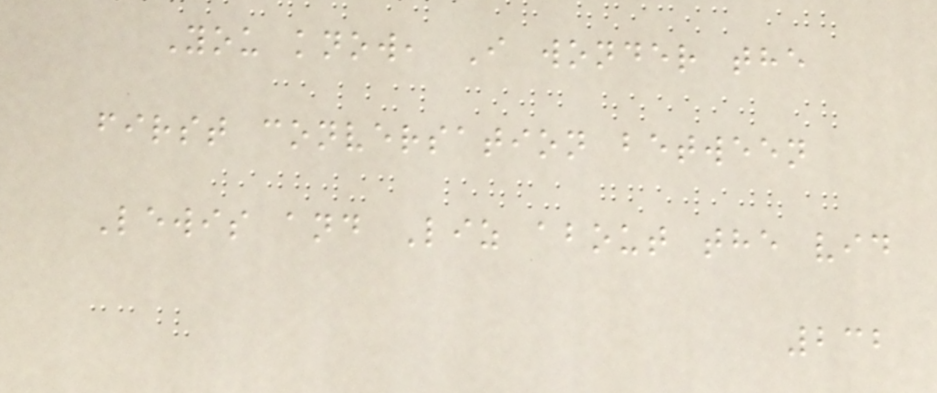You know, I wonder the
first conversation between
Lewis and Liz about the vid
232
